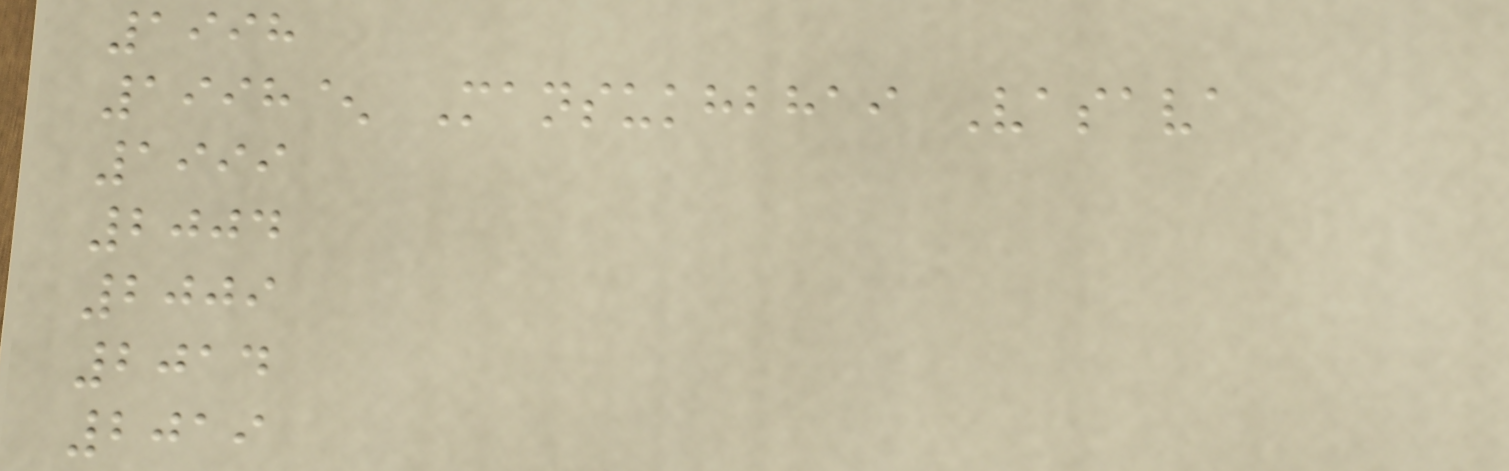1998
1998^ Mansukhbhai Vasava
1999
2004
2009
2014
2019
